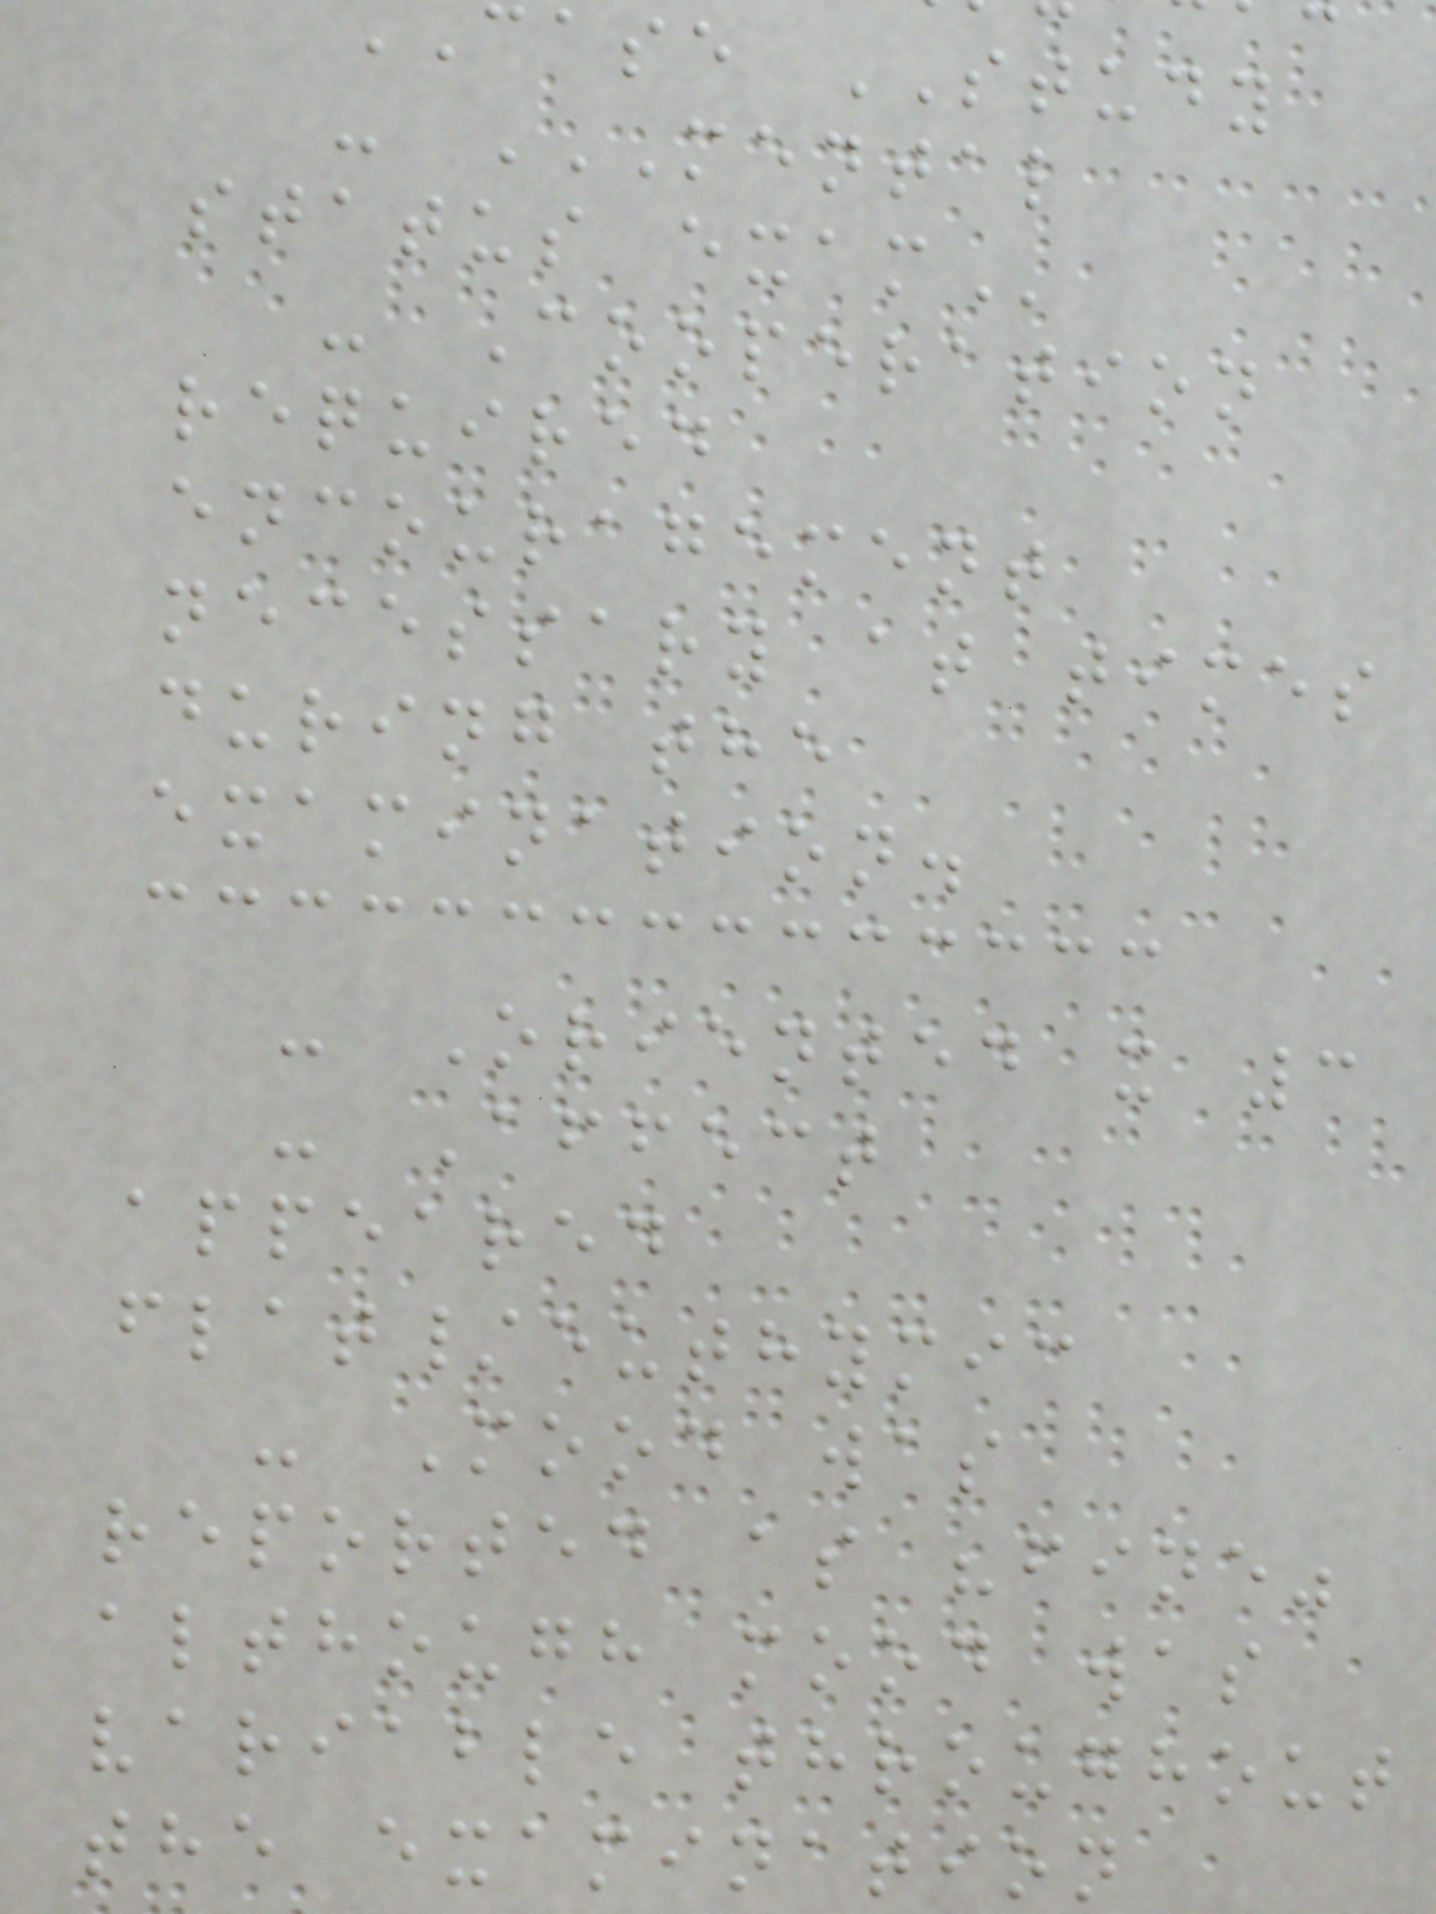case STUDY
- MENTAL
status
- Cooperation
required
encouragement
necessary at times
during the
examination.
- Oriented x 3
- Affect
appeared
flat/euthymic
- Mood was
reported as "fine"
although mood was
variable throughout
the examination
